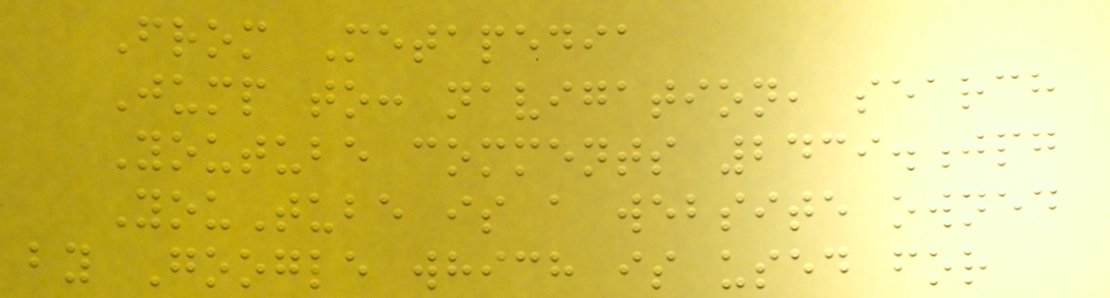From Metapedia
Jump to: navigation, search
Youtube comments 2439.jpg
YouTube is a website owned
by Google which is used for
